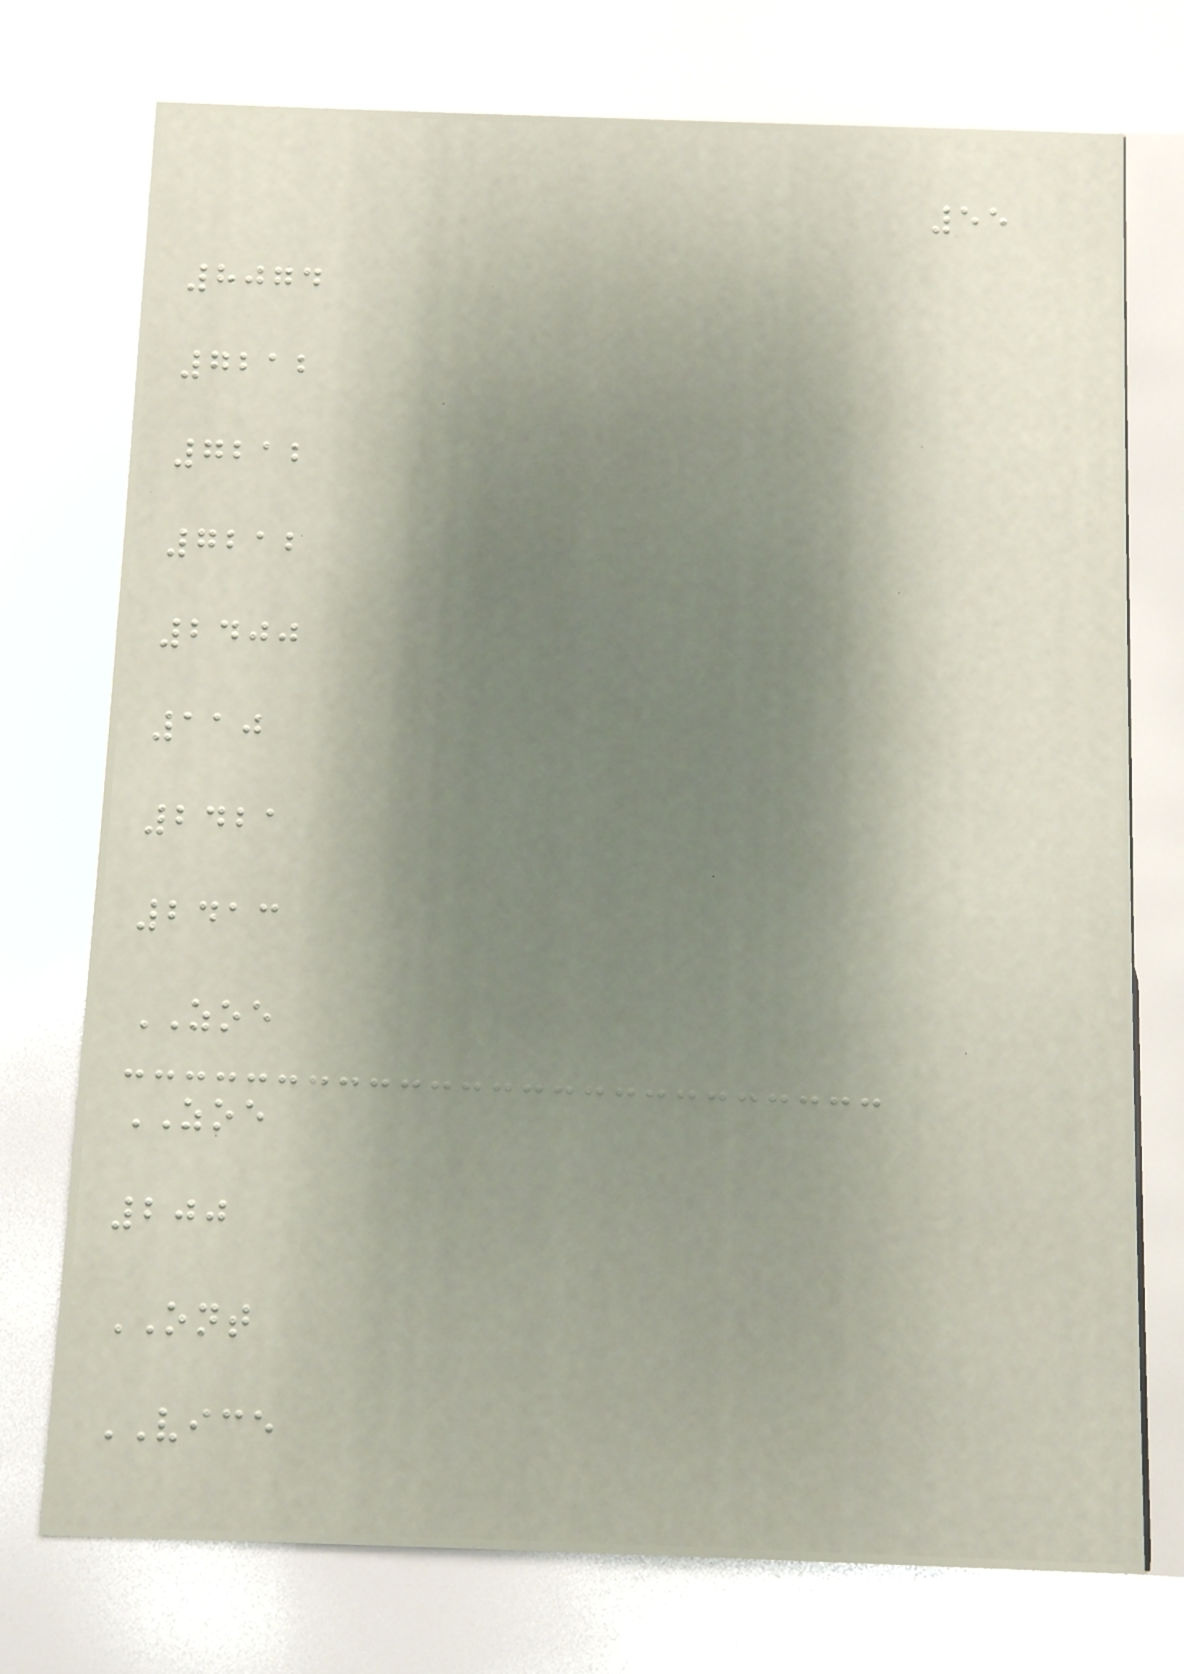55
8074
7212
7212
7212
2400
110
2421
2413
ZOE
ZOE
200
ONT
VICE
